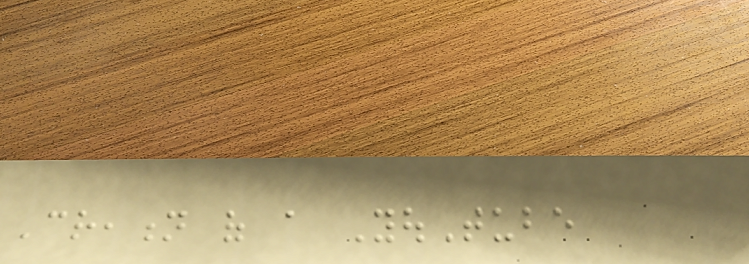Creation of a YouTube
